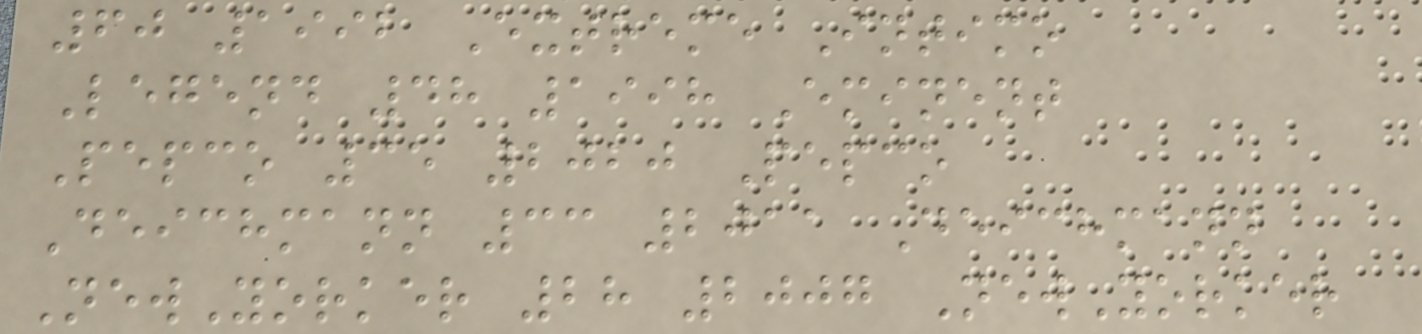60 1992 Extreme Intimo
Legend 48 1998 Eminent
Pepco 35 2020 Pepco
Deichmann 33 2011 Deichmann
NewYorker 28 2007 NewYorker
